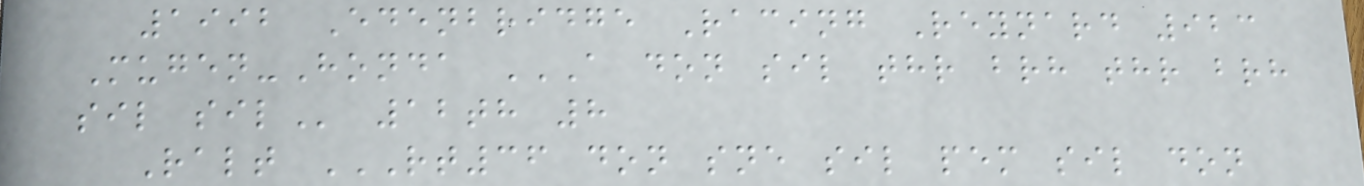1992 Edenbridge Racing Reynard 923
Mugen-Honda A DON SIL THR BRH THR BRH
SIL SIL 12th 8
Ralt RT36 DON SNE SIL PEM SIL DON
